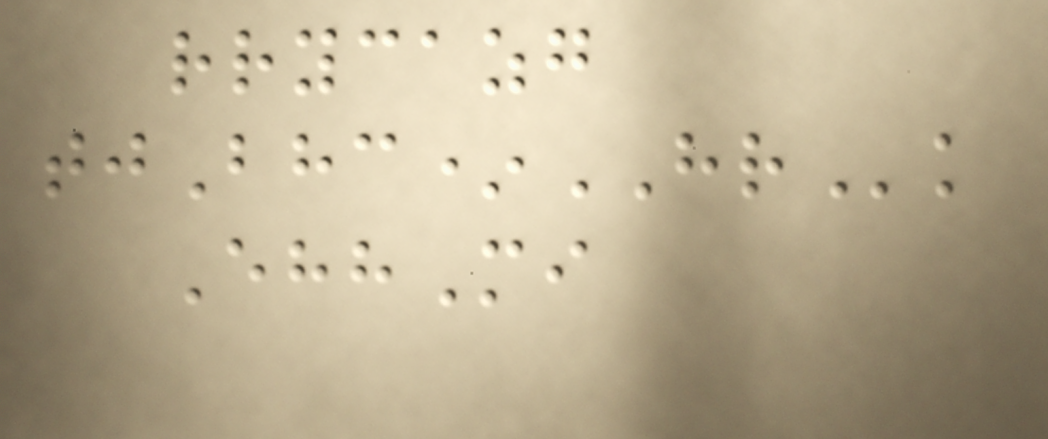rrycazg
tjBhc*HRk
EhhMi
